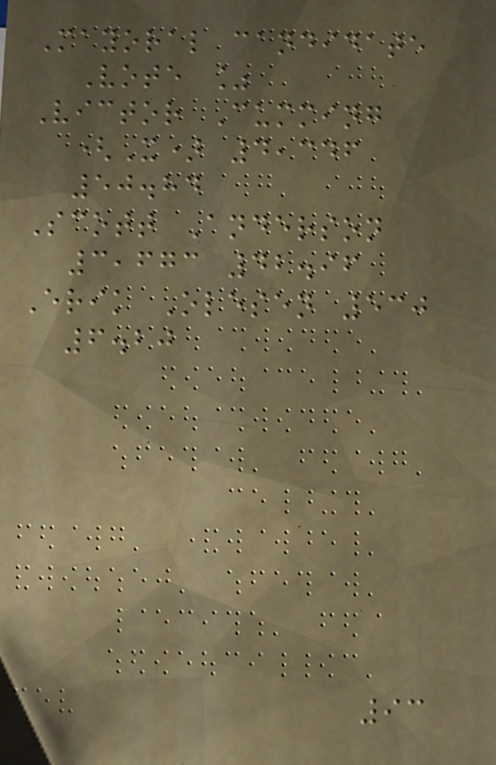Mayoral candidate
Vote %
Victor Cumming
(X) 4,346
50.84
Scott Anderson
3,673 42.96
Erik Olesen 530
6.20
93
